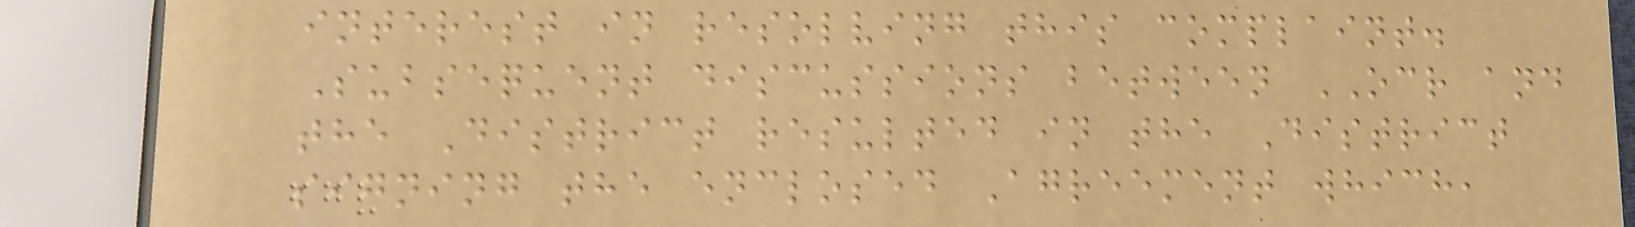interest in resolving this complaint.
Subsequent discussions between OCR and
the District resulted in the District
signing the enclosed Agreement which,
